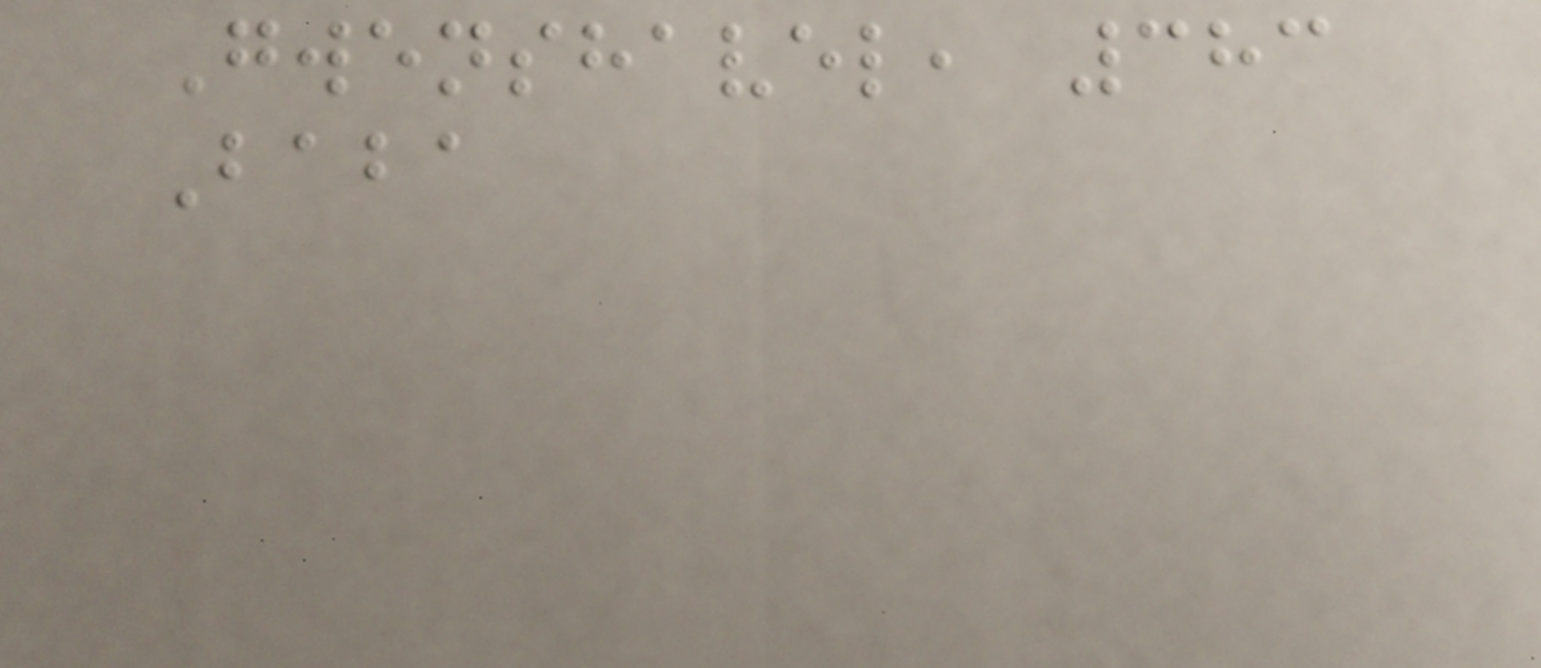Gwenshavel, 383
Baba
